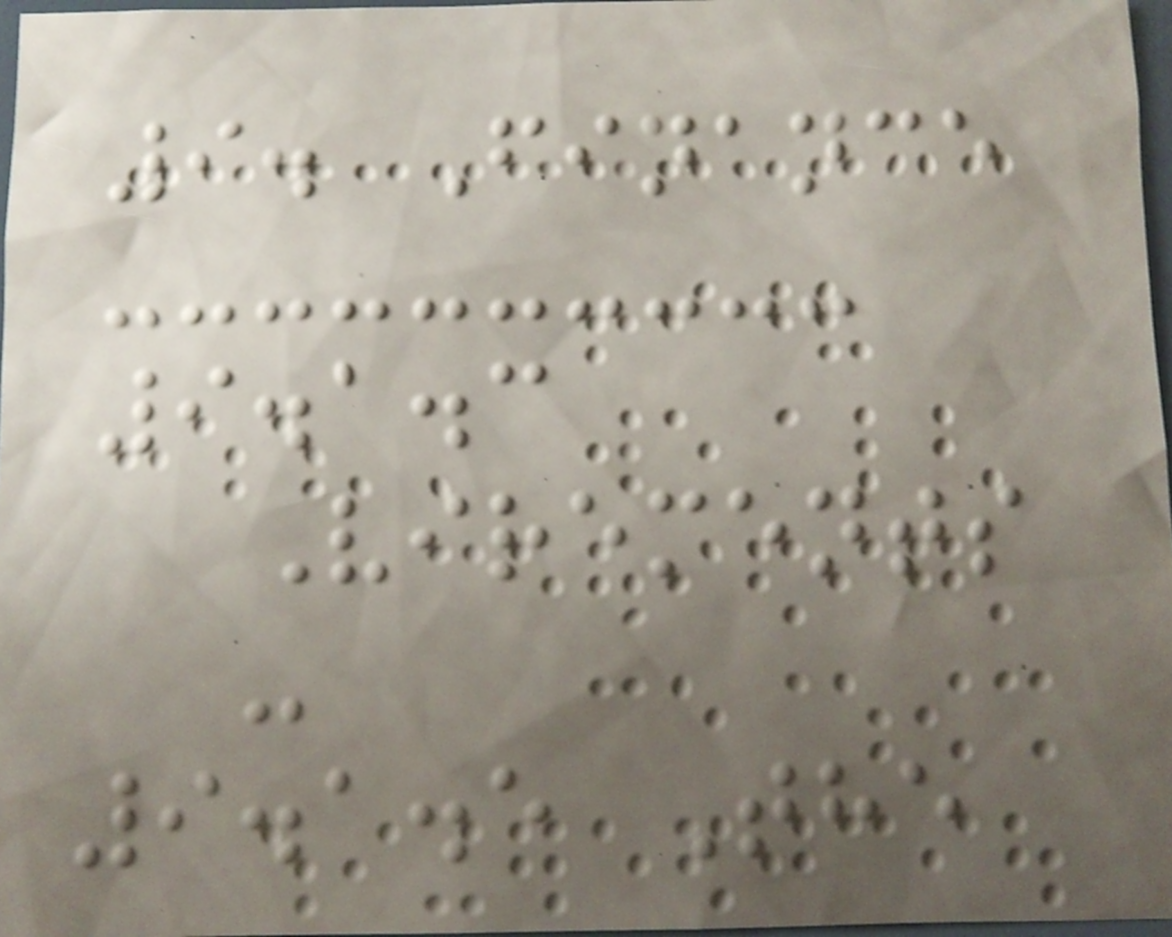9. Finance
9.1.3
Virements
-
9.1.5 The
